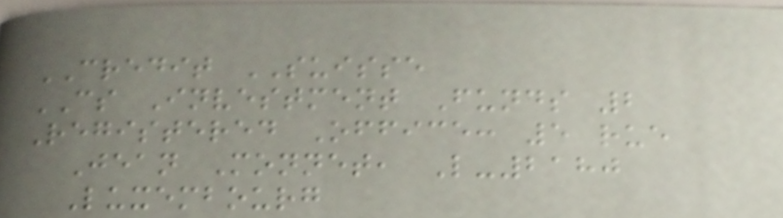CREDIT SUISSE
CS Investment Funds 2
Registered Office: 5 rue
Jean Monnet, L-2180
Luxembourg
